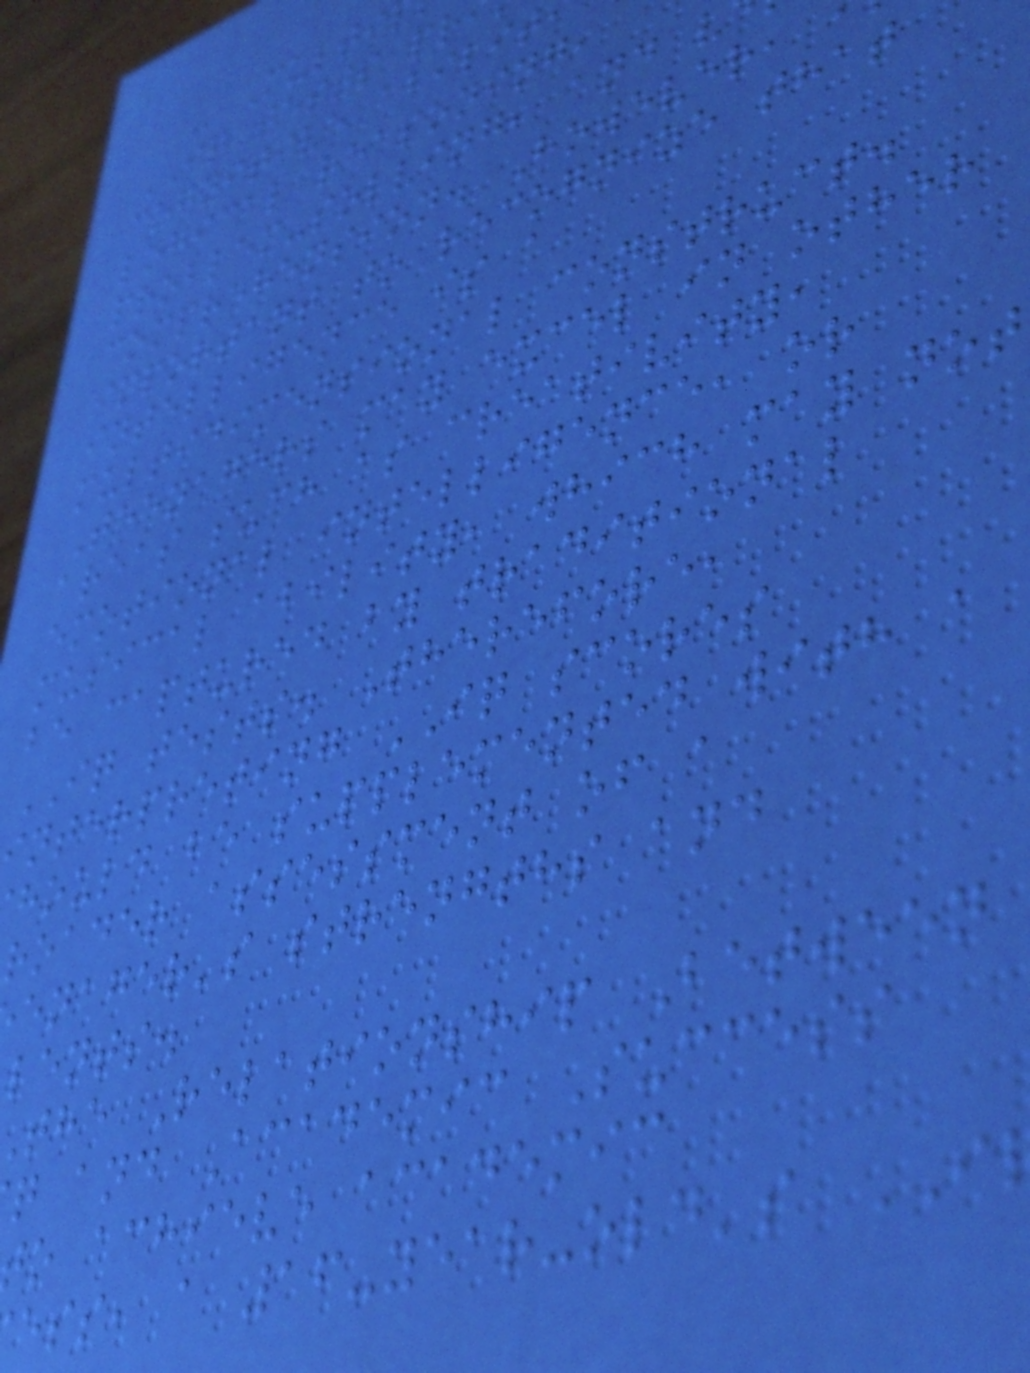- Multi
IQ tests pr
cognitive abilit
logical reasoning,
problem-solving, and v
comprehension. However,
important to recognize that
intelligence is a
multidimensional construct.
Teenagers may excel in other
areas such as creativity,
emotional intelligence, or
musical ability, which may not
be captured by traditional
IQ tests. Therefore,
nterpreting IQ scores
hould be supplemented with a
roader assessment of a
enager's strengths and
lents.
the Relationship Between
q and Academic Success
o achieve academic
ess, a 16-year-old's
